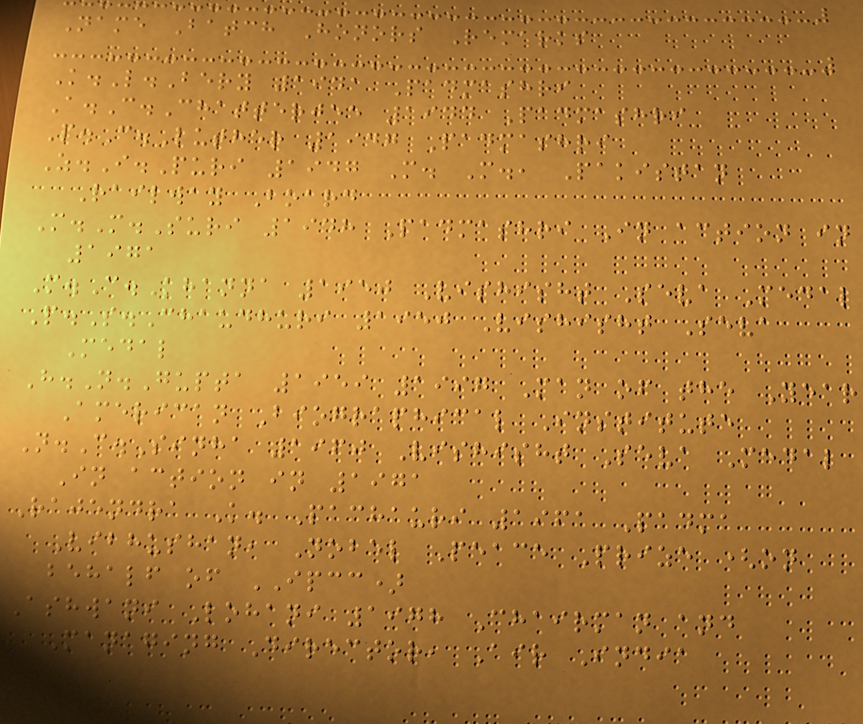Name Batch Honors Remarks
K.L.Bery 1941 Padmashri
A.C.Chatterjee 1944 Padmashri
P.C.Luther 1947 Padmashri
Z.I.Puri 1947 M. M., Pakistan
Railway Board
M.M.Suri 1948 Padmashri In action in
1971
M.C.Khanna 1950 Vishisht Seva Medal
P.S.Chaudhuri 1950 Vishisht Seva
Medal
H.N.Gupta 1959 1997 Man of the Year
American Biographical Institute
N.C.Sinha 1960 Vishisht Seva Medal
In action in 1971
Rajendra K. Pachauri 1961 Padma
Vibhushan, Nobel Peace Prize (on
behalf of IPCC)
Ashwani Lohani 1978 Chairman and
Managing Director, Air India
